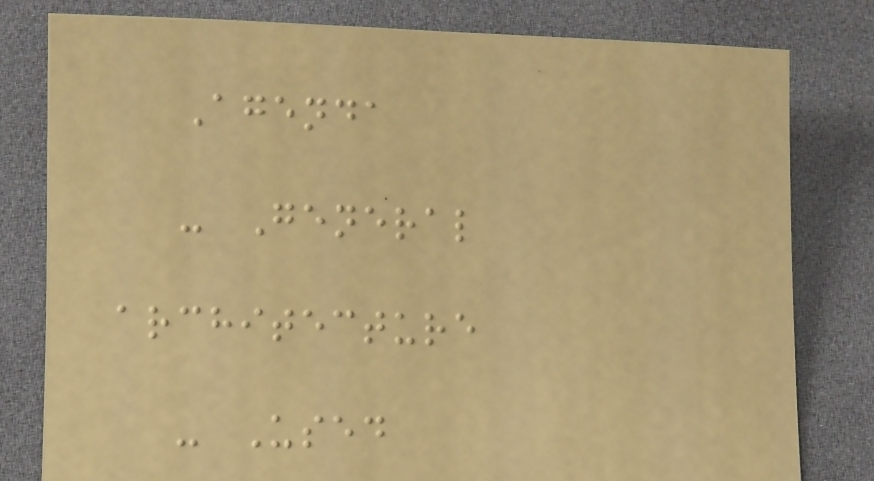Agenda
- General
architecture
- Used
